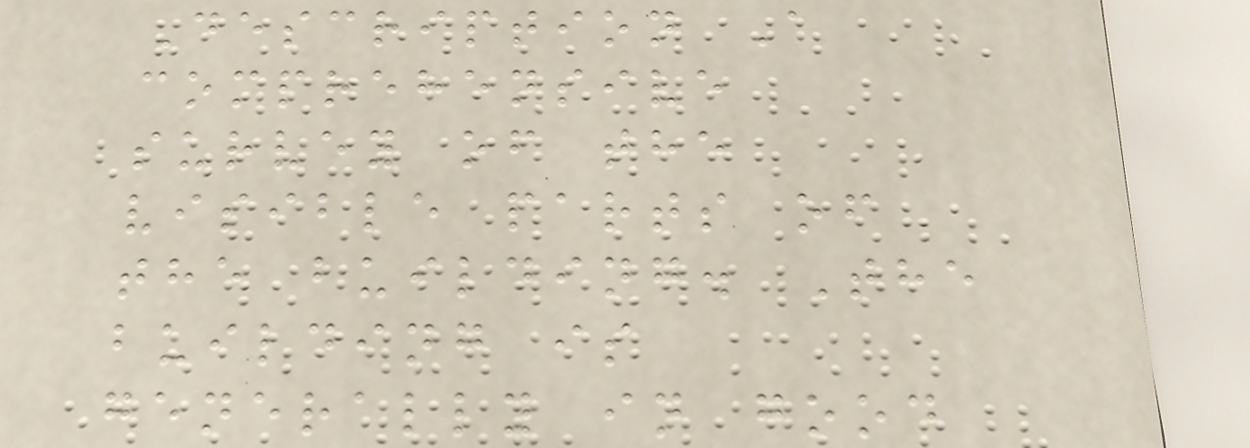Description A
comprehensive
survey of the
visible parts of
the building. The
building is
generally in good
